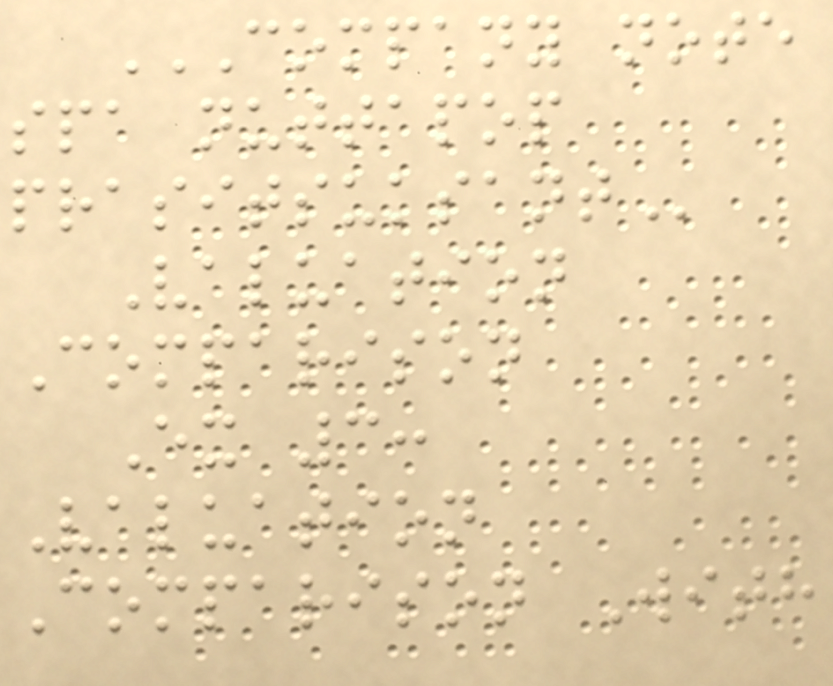COMPANY NOTE
SPA NUTTAPOP
PRASITSUKSANT
Valuation
Comparison
Ex 3:
Valuation
Comparison With
